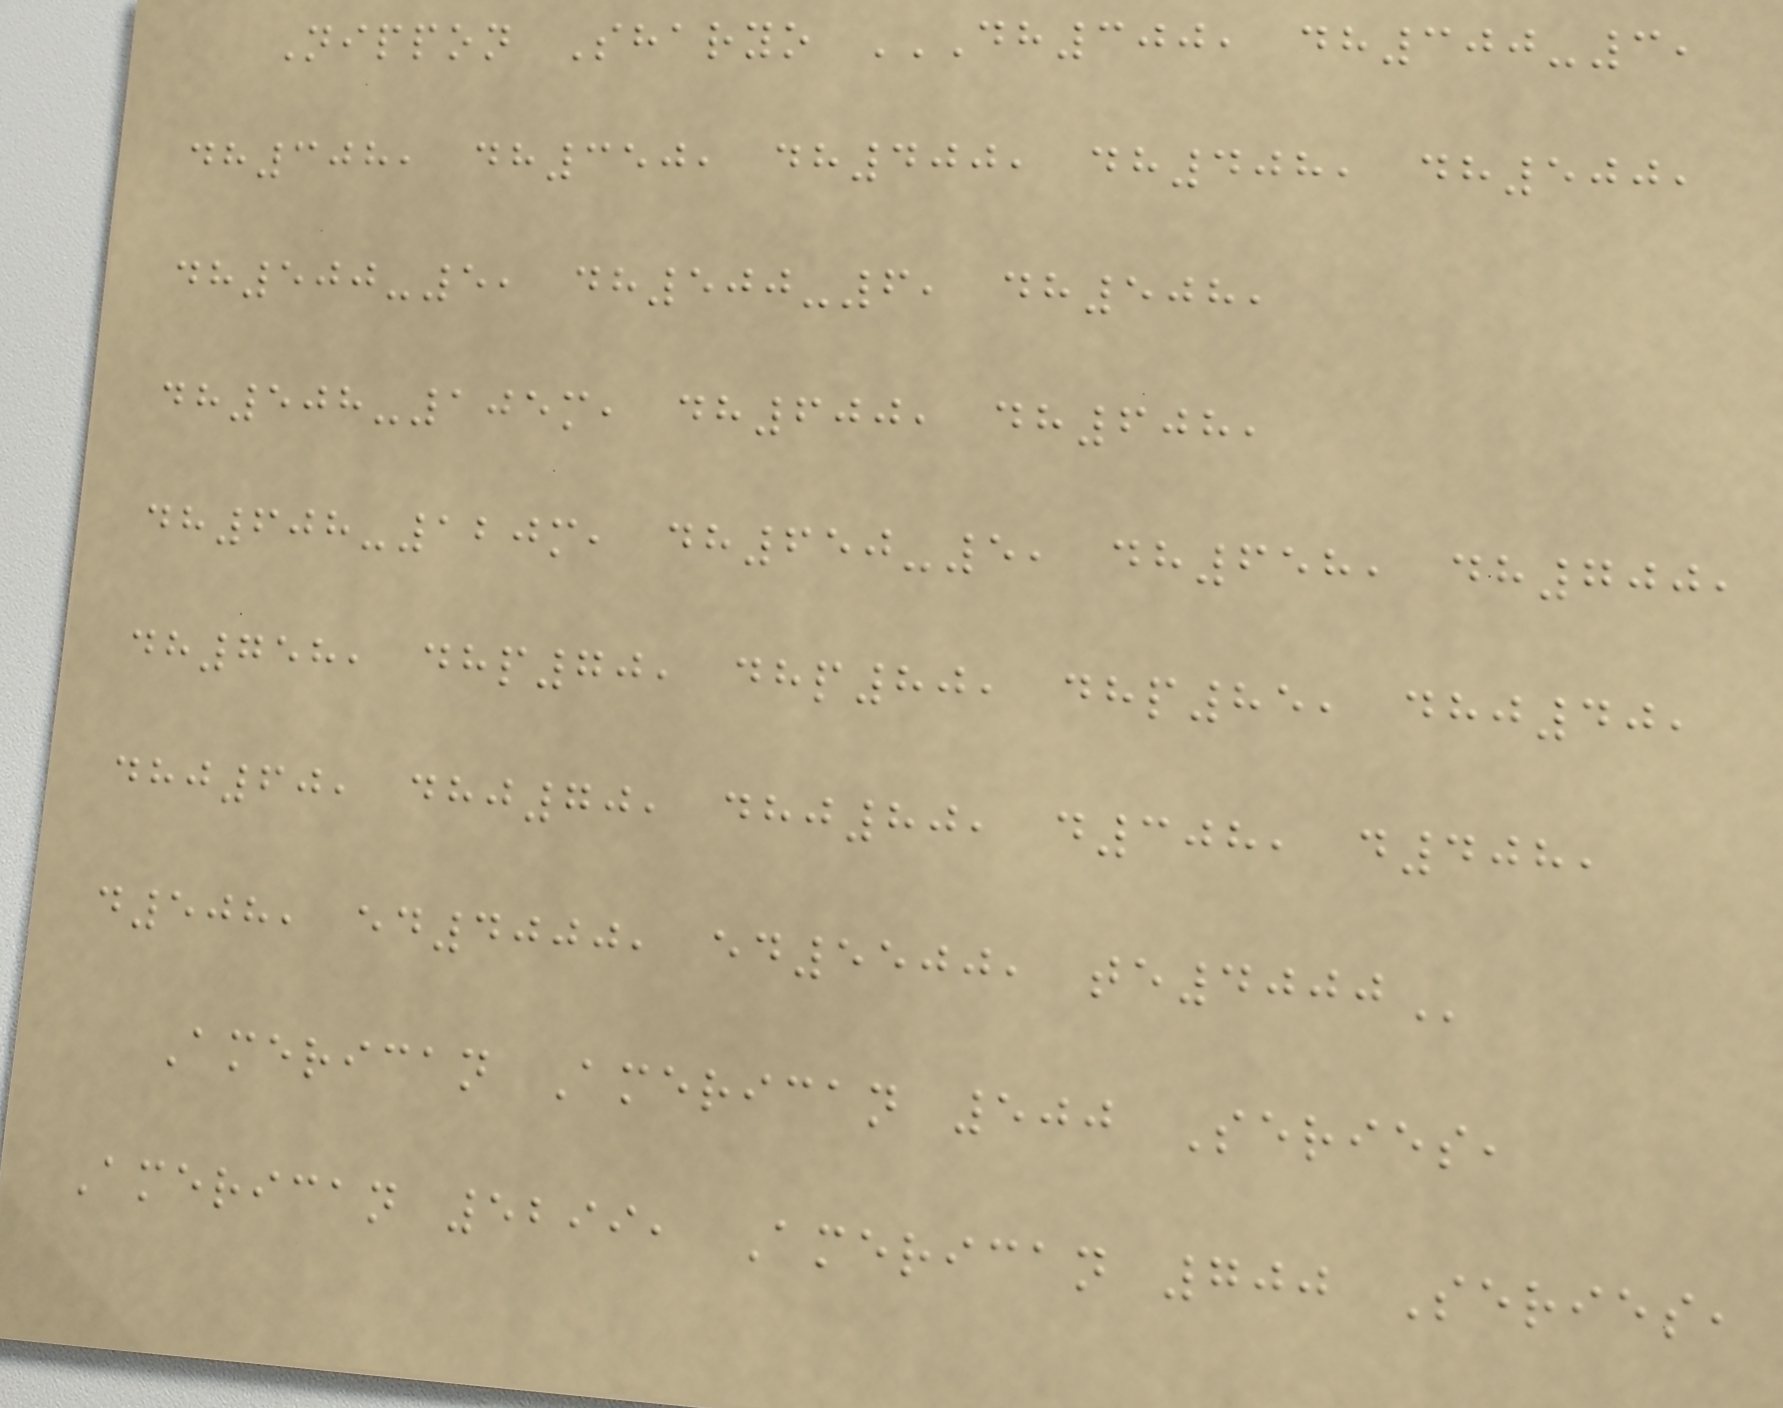Nippon Sharyo DH300, DH300-3,
DH308, DH350, DH400, DH408, DH500,
DH500-5, DH500-6, DH508,
DH508-105M, DH600, DH608,
DH608-120M, DH650-5, DH658, DH700,
DH758, DHP70, DHP80, DHP85, DHJ40,
DHJ60, DHJ70, DHJ80, D308, D408,
D508, ED4000, ED5500, TE4000
American American 500 Series,
American 5299, American 700 Series,
